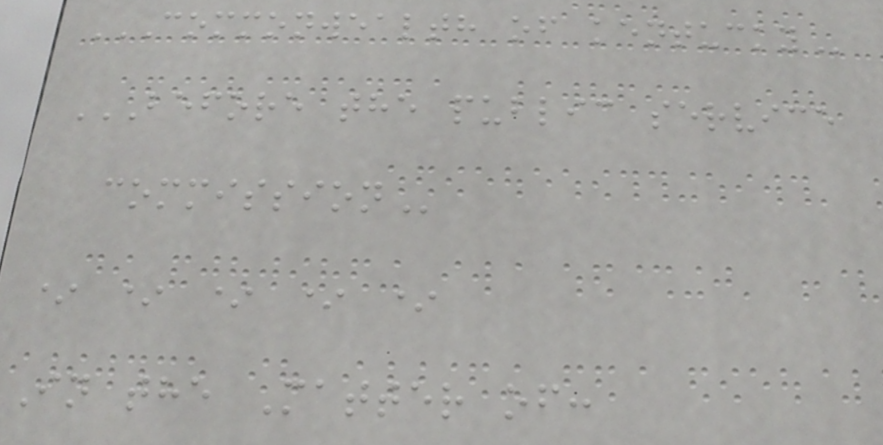COMMONWEALTH OF KENTUCKY
BEFORE THE PUBLIC SERVICE
COMMISSION
* * * * *
In the Matter of:
